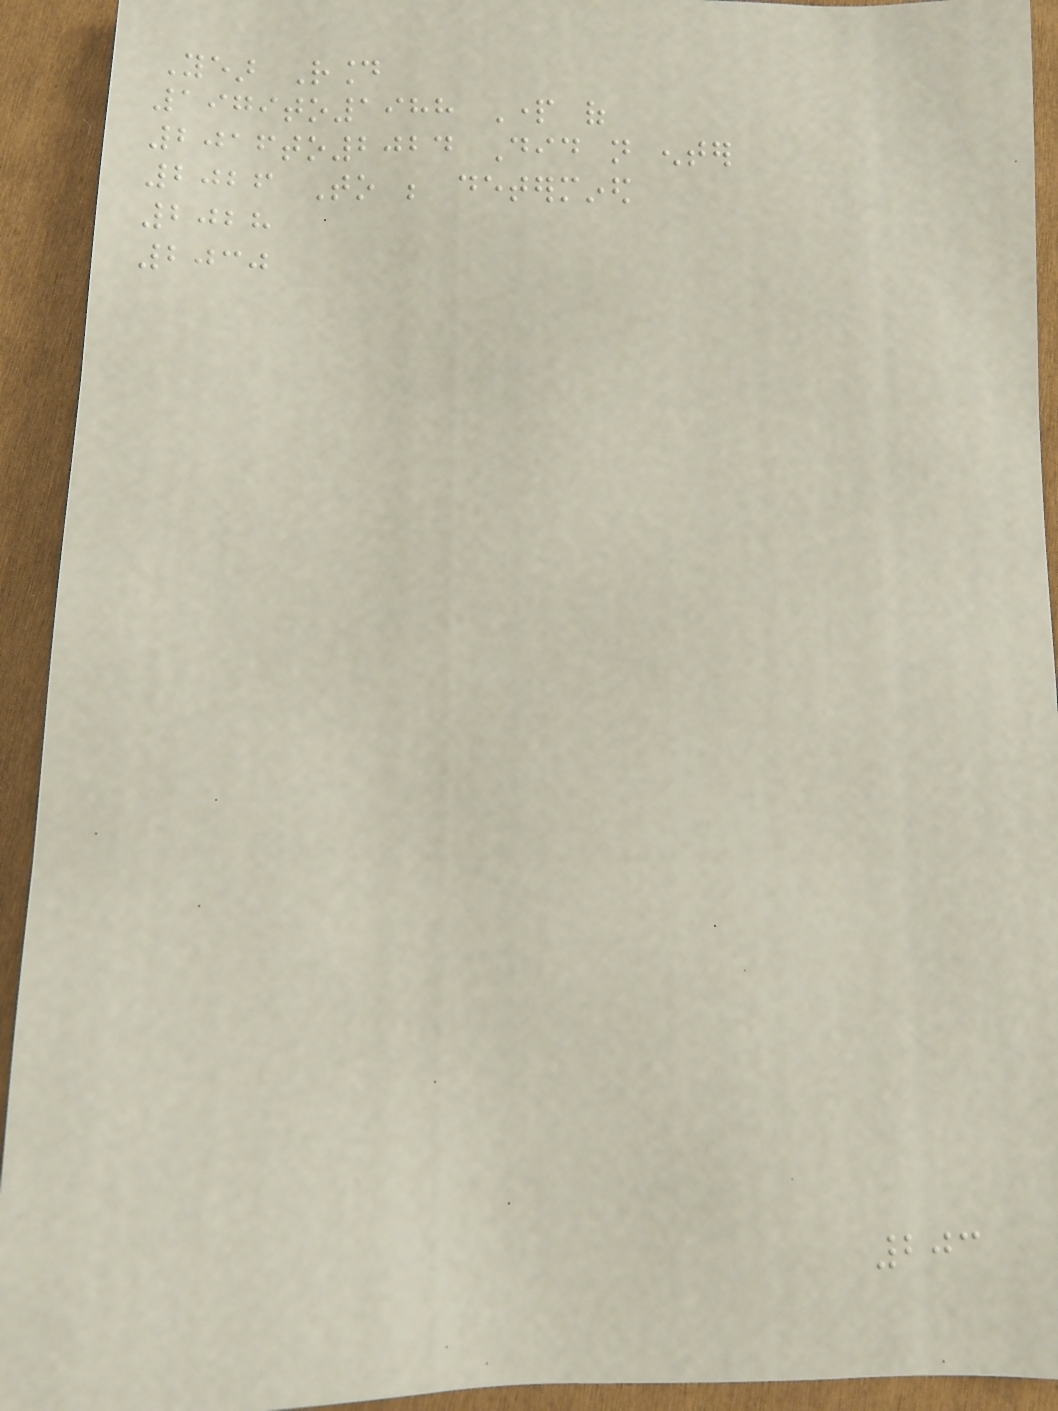Year Round
1979to1988 Part of
2016to2024 Did not enter
2026 To be determined
2028
2030
203
